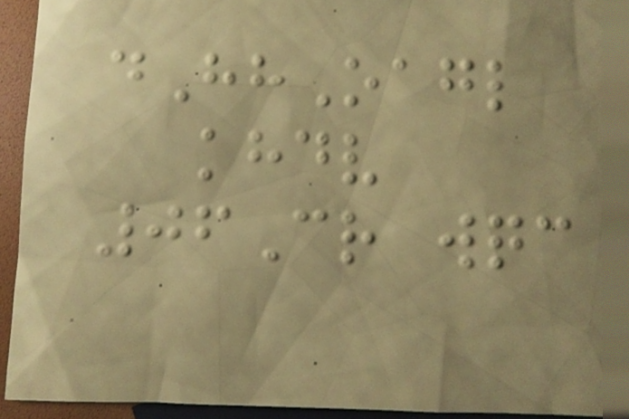dHhOagl
khdv
06Cr wqc
